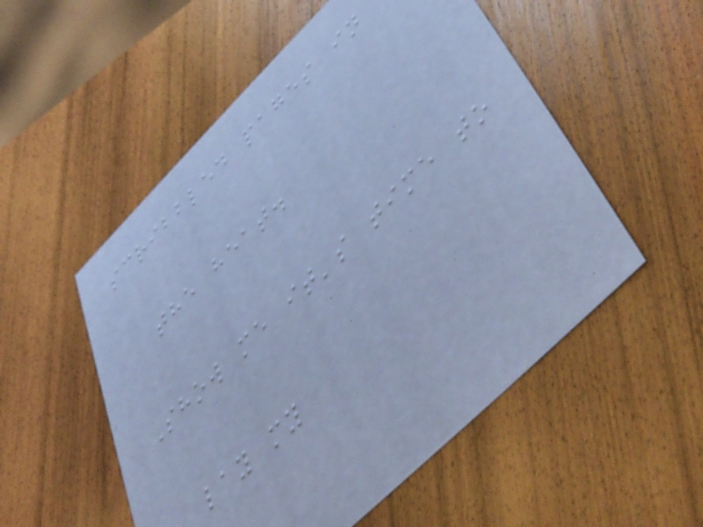scribbled pages in
the heat.
Show me it's time to
lay my
